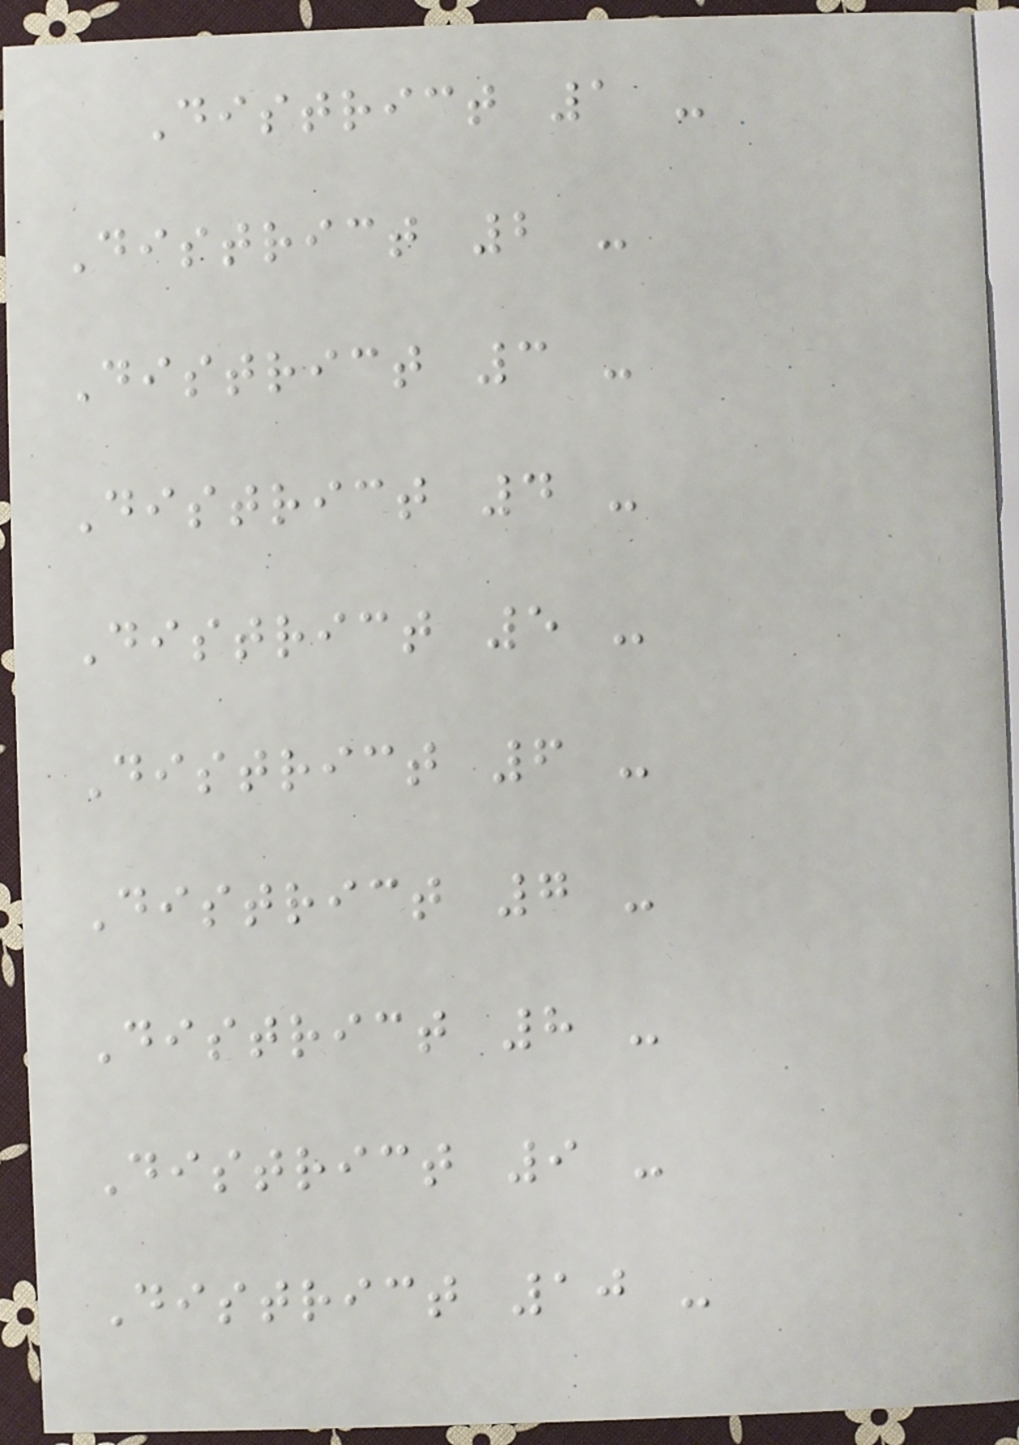District 1 -
District 2 -
District 3 -
District 4 -
District 5 -
District 6 -
District 7 -
District 8 -
District 9 -
District 10 -
